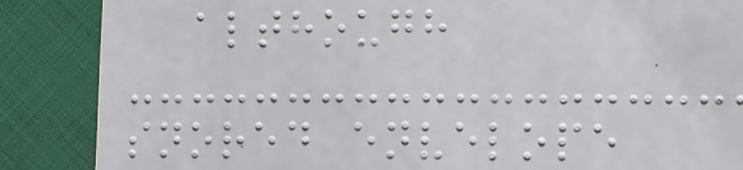although
snored envelope
